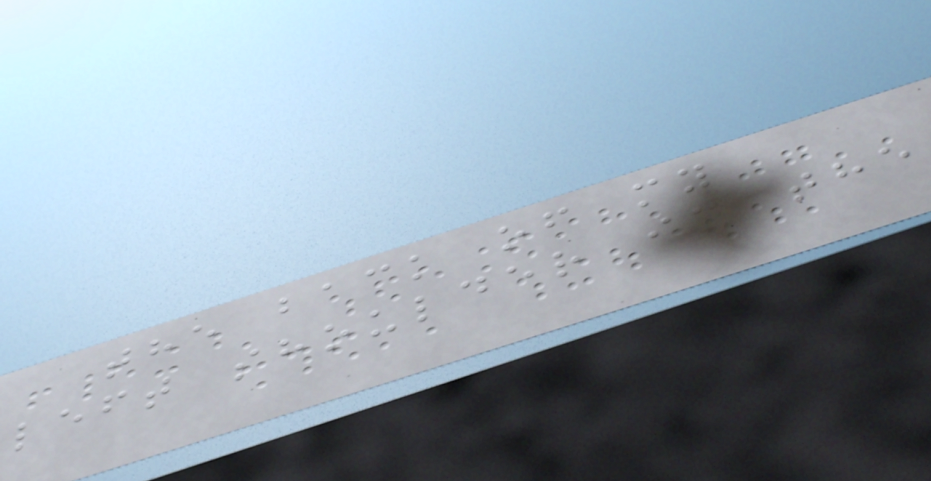the back of my
left shoulder in the
